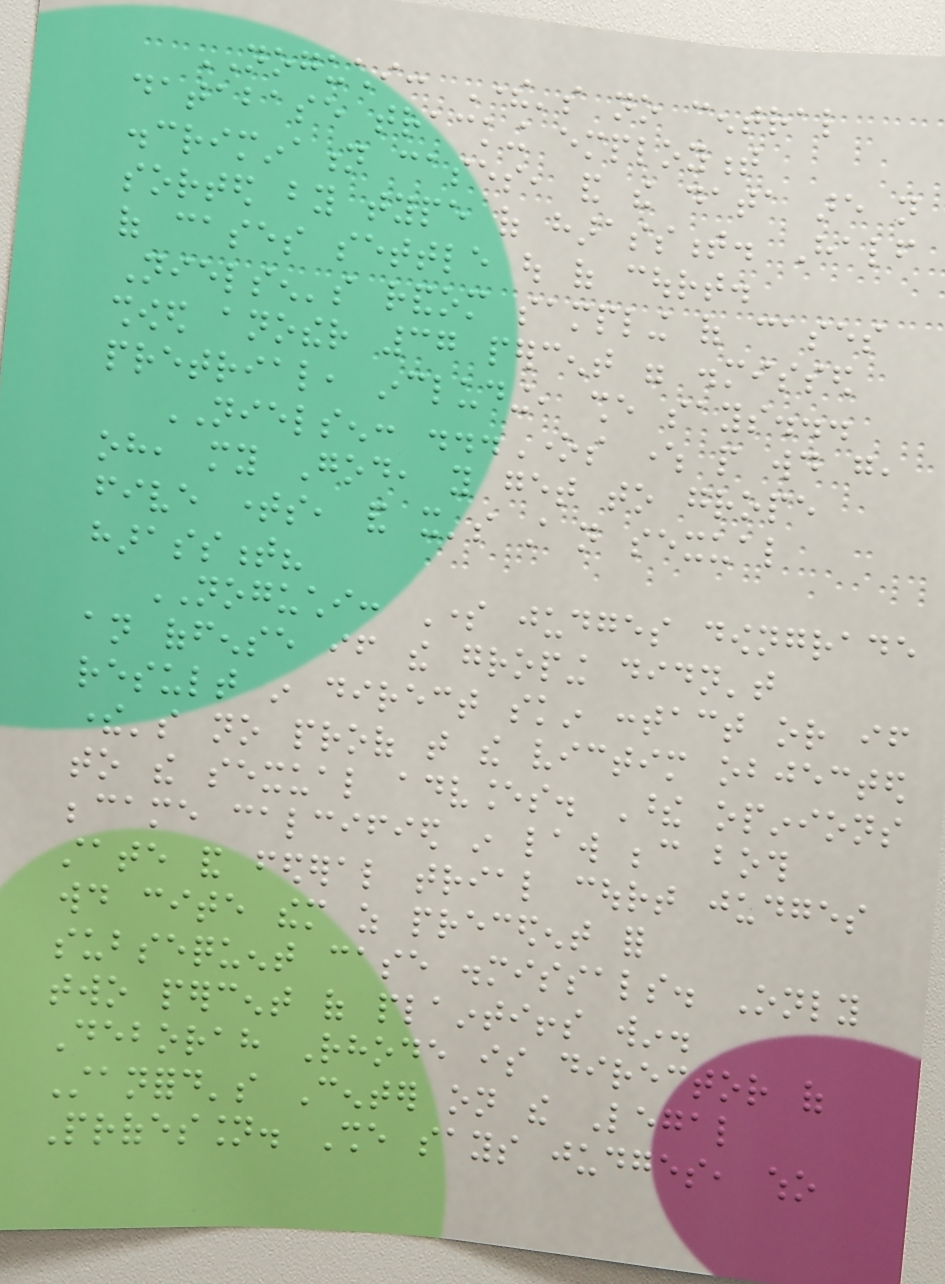NOGUCHI: There's no central
database tracking employment
discrimination cases, and the data are not
sorted by type of harassment. Half
of cases settle out of court.
Nielsen's random sampling of cases
showed another 37 percent were dismissed
pretrial, including, she says...
NIELSEN: ...Ones where people would go,
oh, my God, you get to grope
five times, and it's still not sexual
harassment?
NOGUCHI: Some judges downgrade
an offense if the groping didn't
result in direct skin contact or if
there's no proof that the victim objected
to the sexual advances. These opinions
became calcified in law because both
state and federal trial court judges
would cite them as precedent for
subsequent case dismissals. Only
two percent of plaintiffs win.
Deborah Rhode is director of
Stanford's Center on the Legal
Profession. She says judges, who
